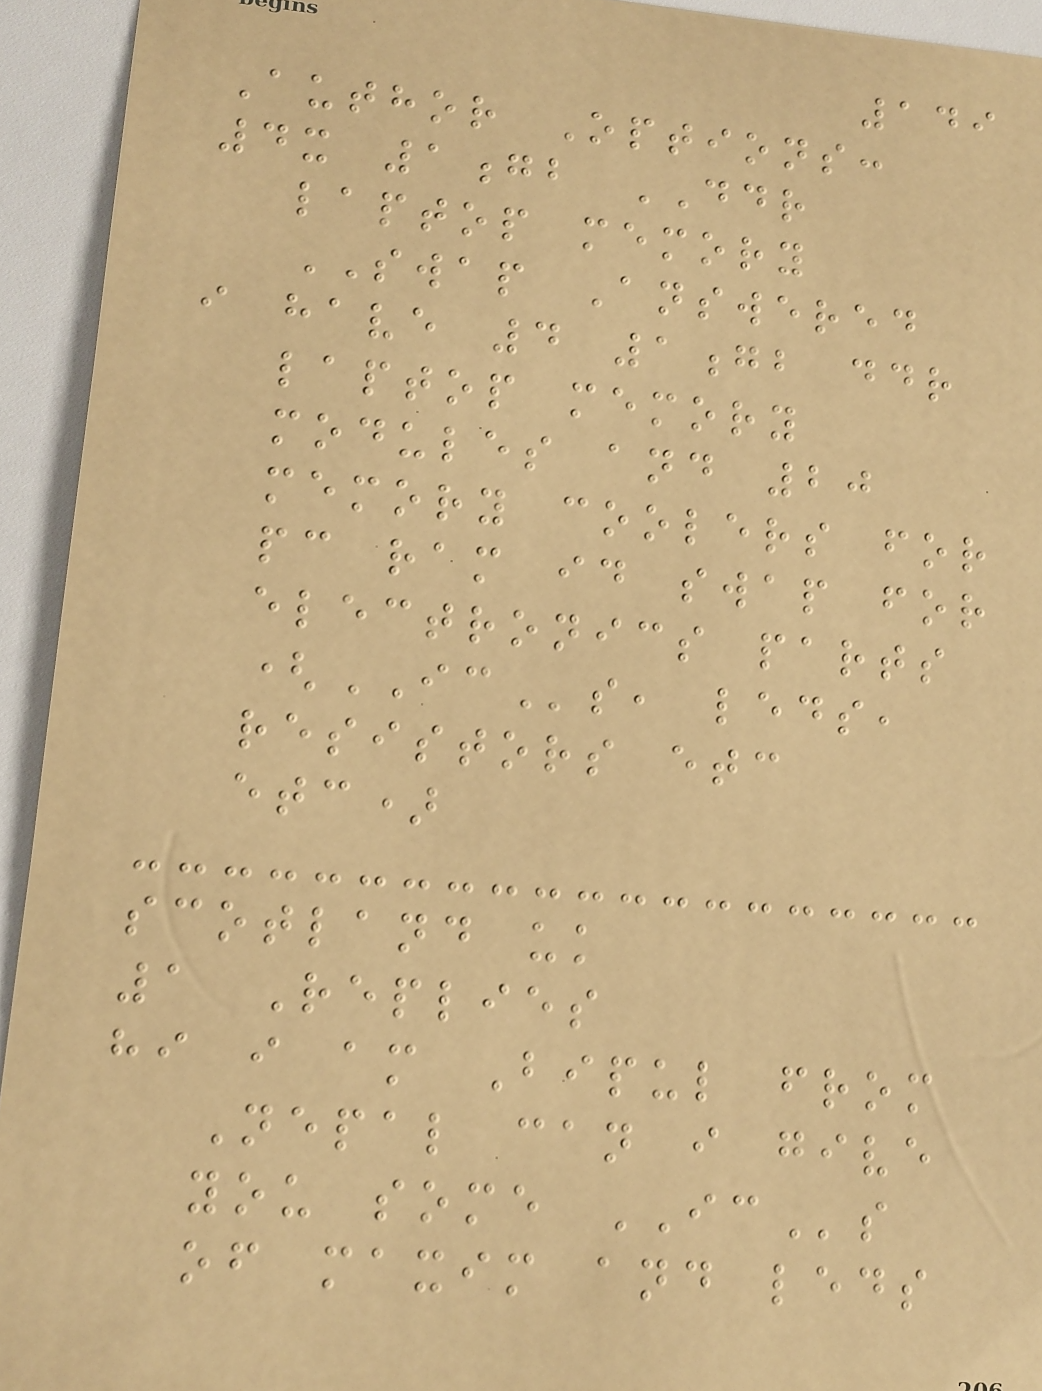149
Author Options:
4x 1gb DDR
laptop memory
SWAP Answered
i have 4 1gb ddr
laptop memory
modules and 20
memory coolers for
pc ram id swap for
electronics parts
(ICs, leds,
resistors etc
etc)
scotland uk
1 Replies
hi i am Bipul from
Nepal can i give
you some ICs
of maxim and leds
